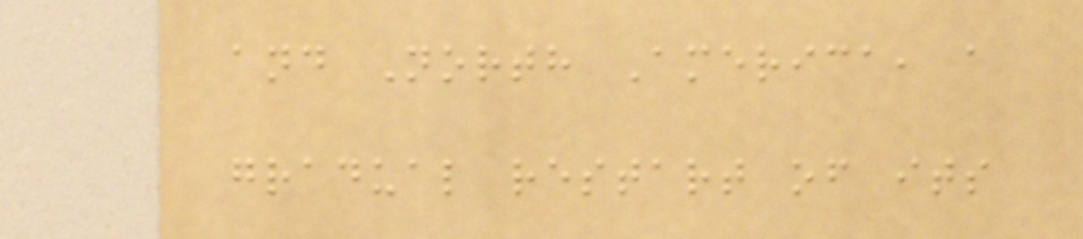and North America, a
gradual restart of its
